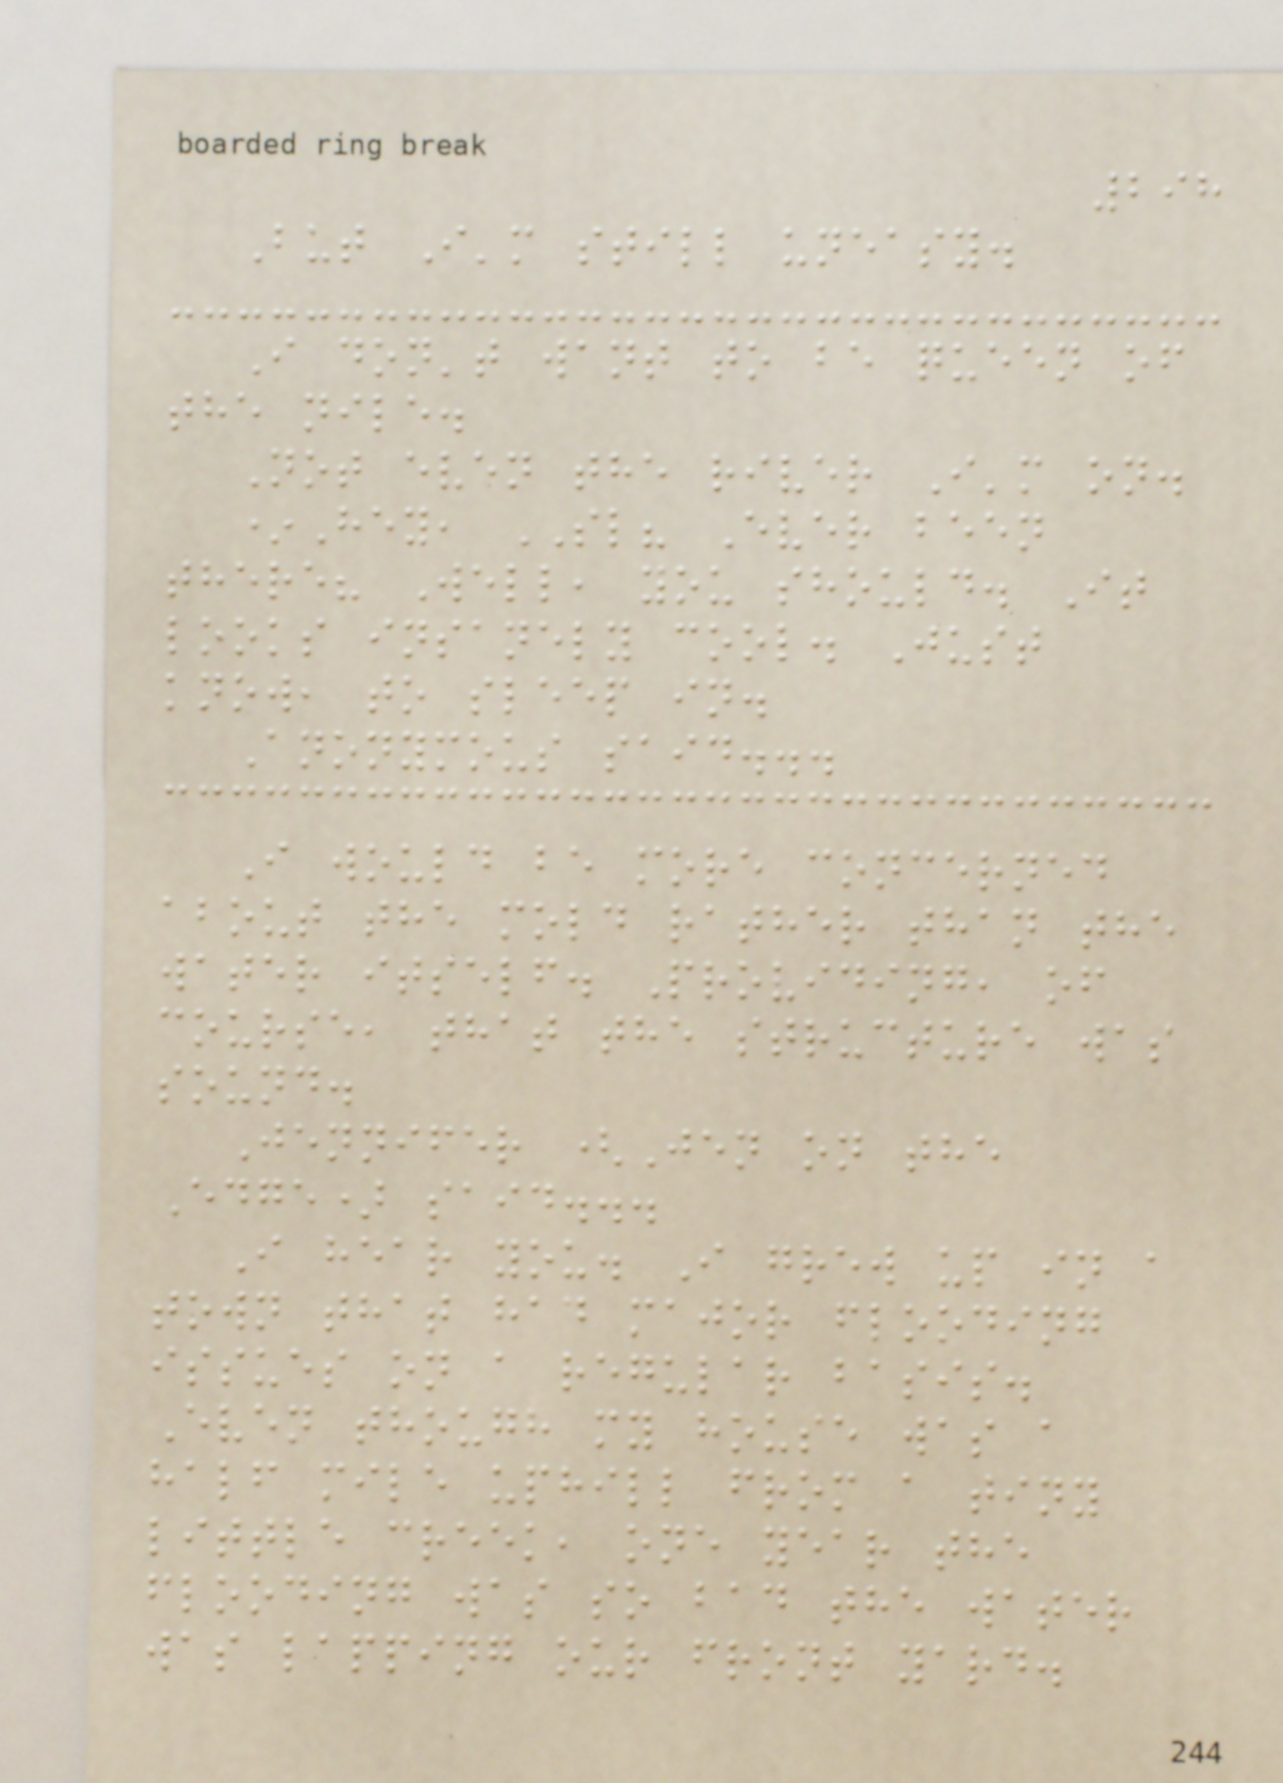298
But I'm still uneasy.
I don't want to be queen of
the nile.
Not even the river I'm on.
*Hey, SL? Ever been
there? Well, you should. It
looks insanely cool. Just
know, to sleep in.
Anonymous said...
I would be more concerned
about the mold rather than the
water itself. Providing, of
course, that the structure was
sound.
Jennifer (Jen on the
Edge) said...
I hear you. I grew up in a
town that had major flooding
issues on a regular basis.
Even though my house was a
half mile uphill from a tiny
little creek, one year the
flooding was so bad the water
was lapping our front yard.
